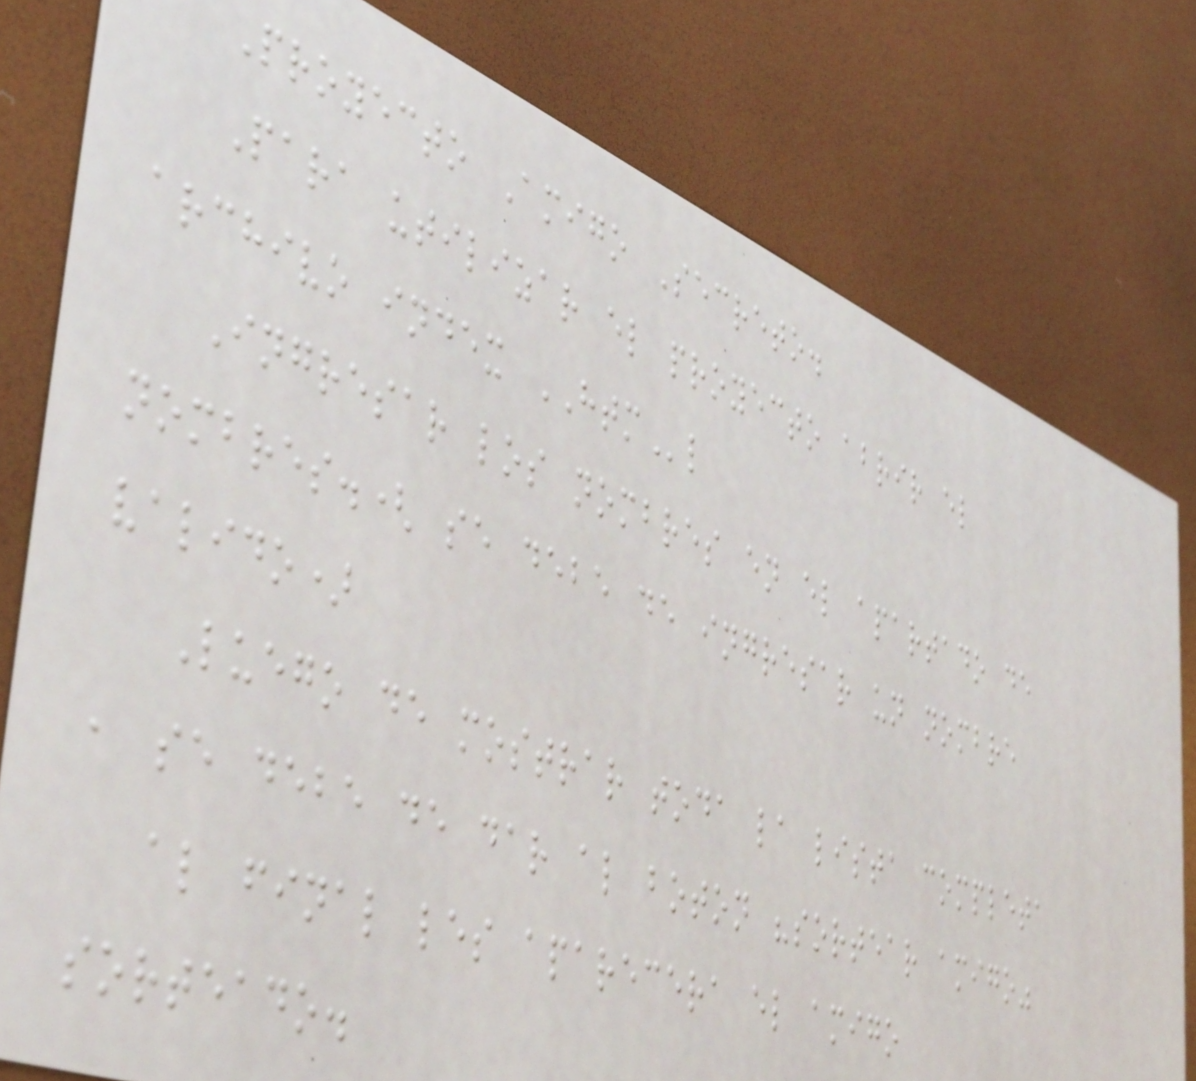Proyecto Amigo Secreto.
Para utilizar el proyecto abrir el
archivo index HTMl
Ingresar los nombres en el apartado de
nombres.( se debe de ingresar un nombre
valido)
Luego de mostrar toda la lista completa
, se debe de dar al boton "sortear amigo"
al final les aparecera el amigo
sorteado.
